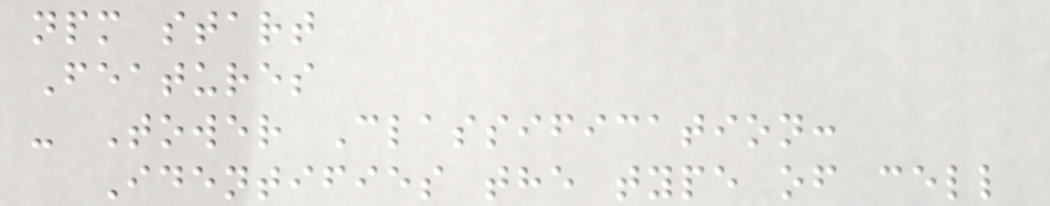npm start
Features
- Tower Classification:
Identifies the type of cell
